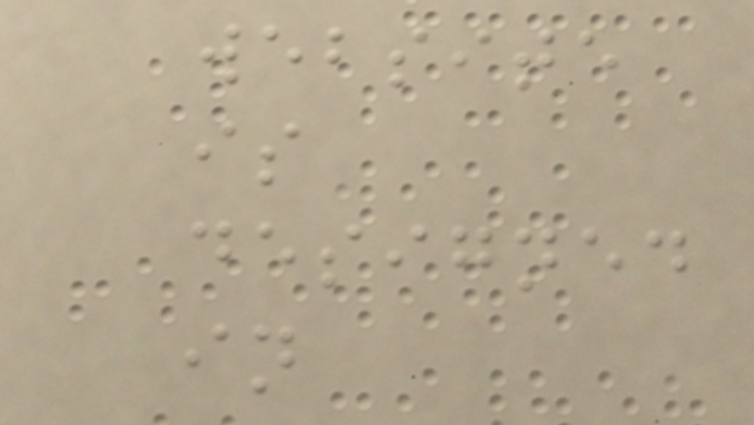website
is
designed
in
